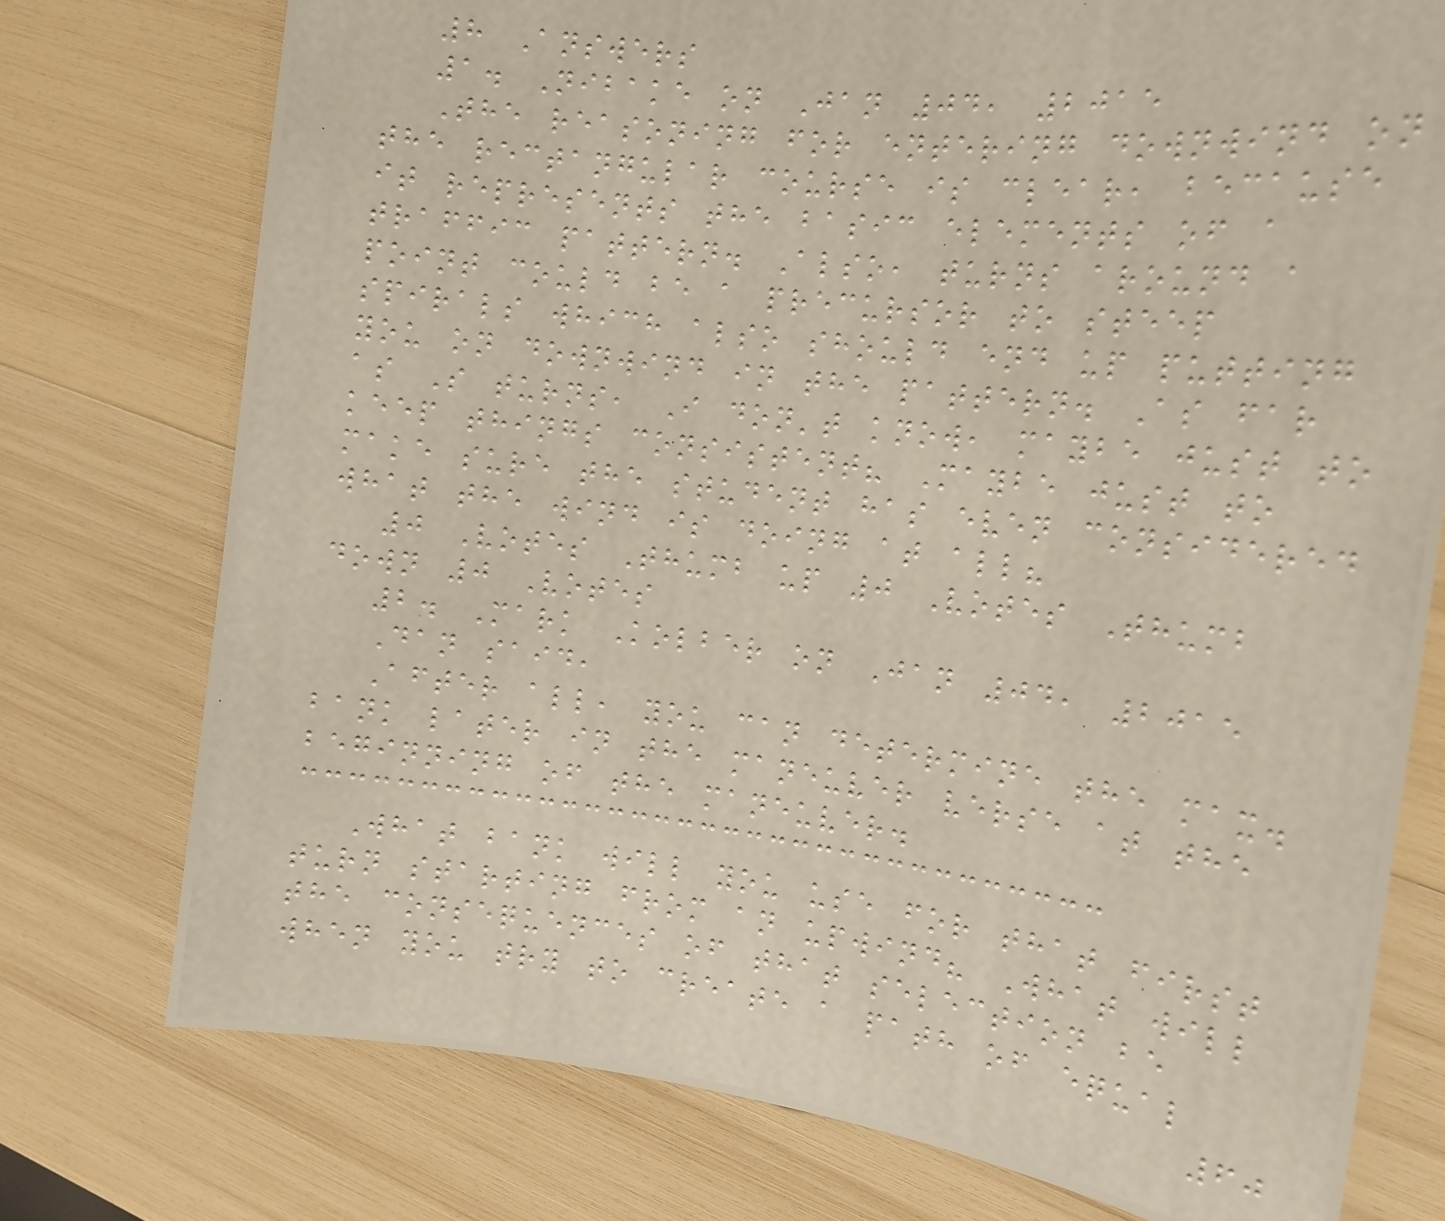8 Answers
1. Nibake on Jan 04, 2015
The reasoning for entering downwind on
the rectangular course is clear, because
it represents the basic elements of a
traffic pattern. Also, turns around a
point could be a precursor to steep
spirals which also should end up putting
you on downwind in the pattern. As far
as S turns, I don't know, maybe just to
keep things consistent? Maybe just to
make sure the student has even considered
what the wind is doing at all?
0 Votes Thumb up 0 Votes Thumb
down 0 Votes
2. Mark Kolber on Jan 04, 2015
Dan said,
After all, you can determine the max.
bank later in the maneuver verse at the
beginning of the maneuver.
What bank will you use for that first
turn starting from an upwind? What will
the consequences of that selection be
when you try to create a path of equal
60
